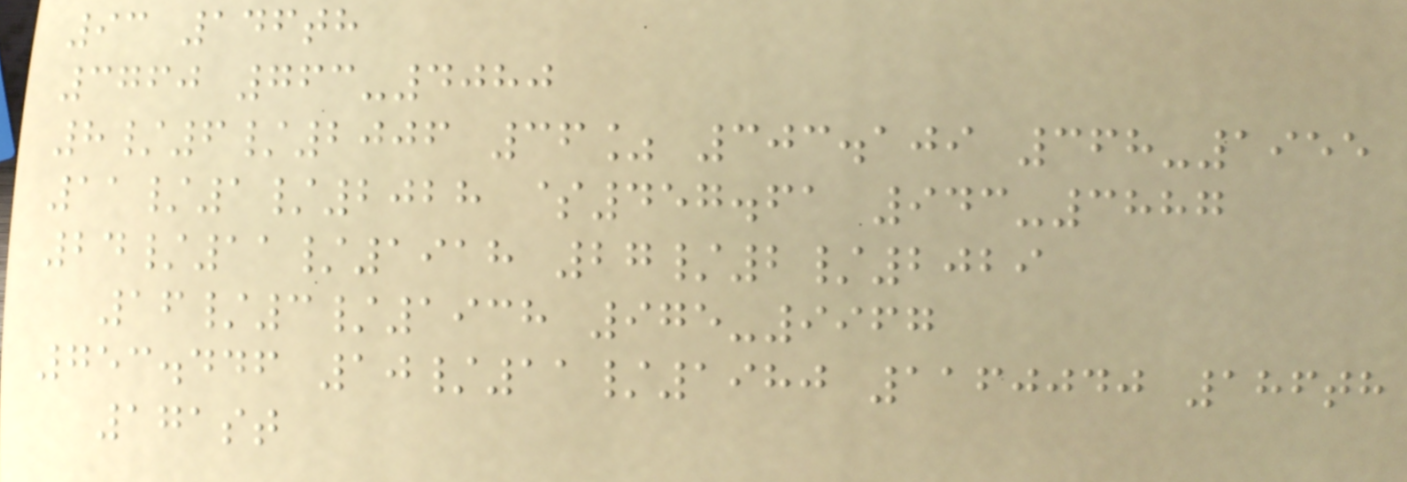93 146th
3760 763-4080
8/6/2006 36% 303.109 368-1955
11/1/2028 $457.61 943-3887
24/11/1918 27/2/2029
16/3/1938 975-9967
753.446 10/11/1980 1160040 186th
171st
